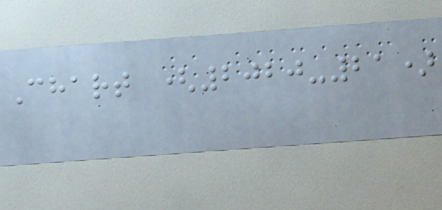Chart (2020-21)
